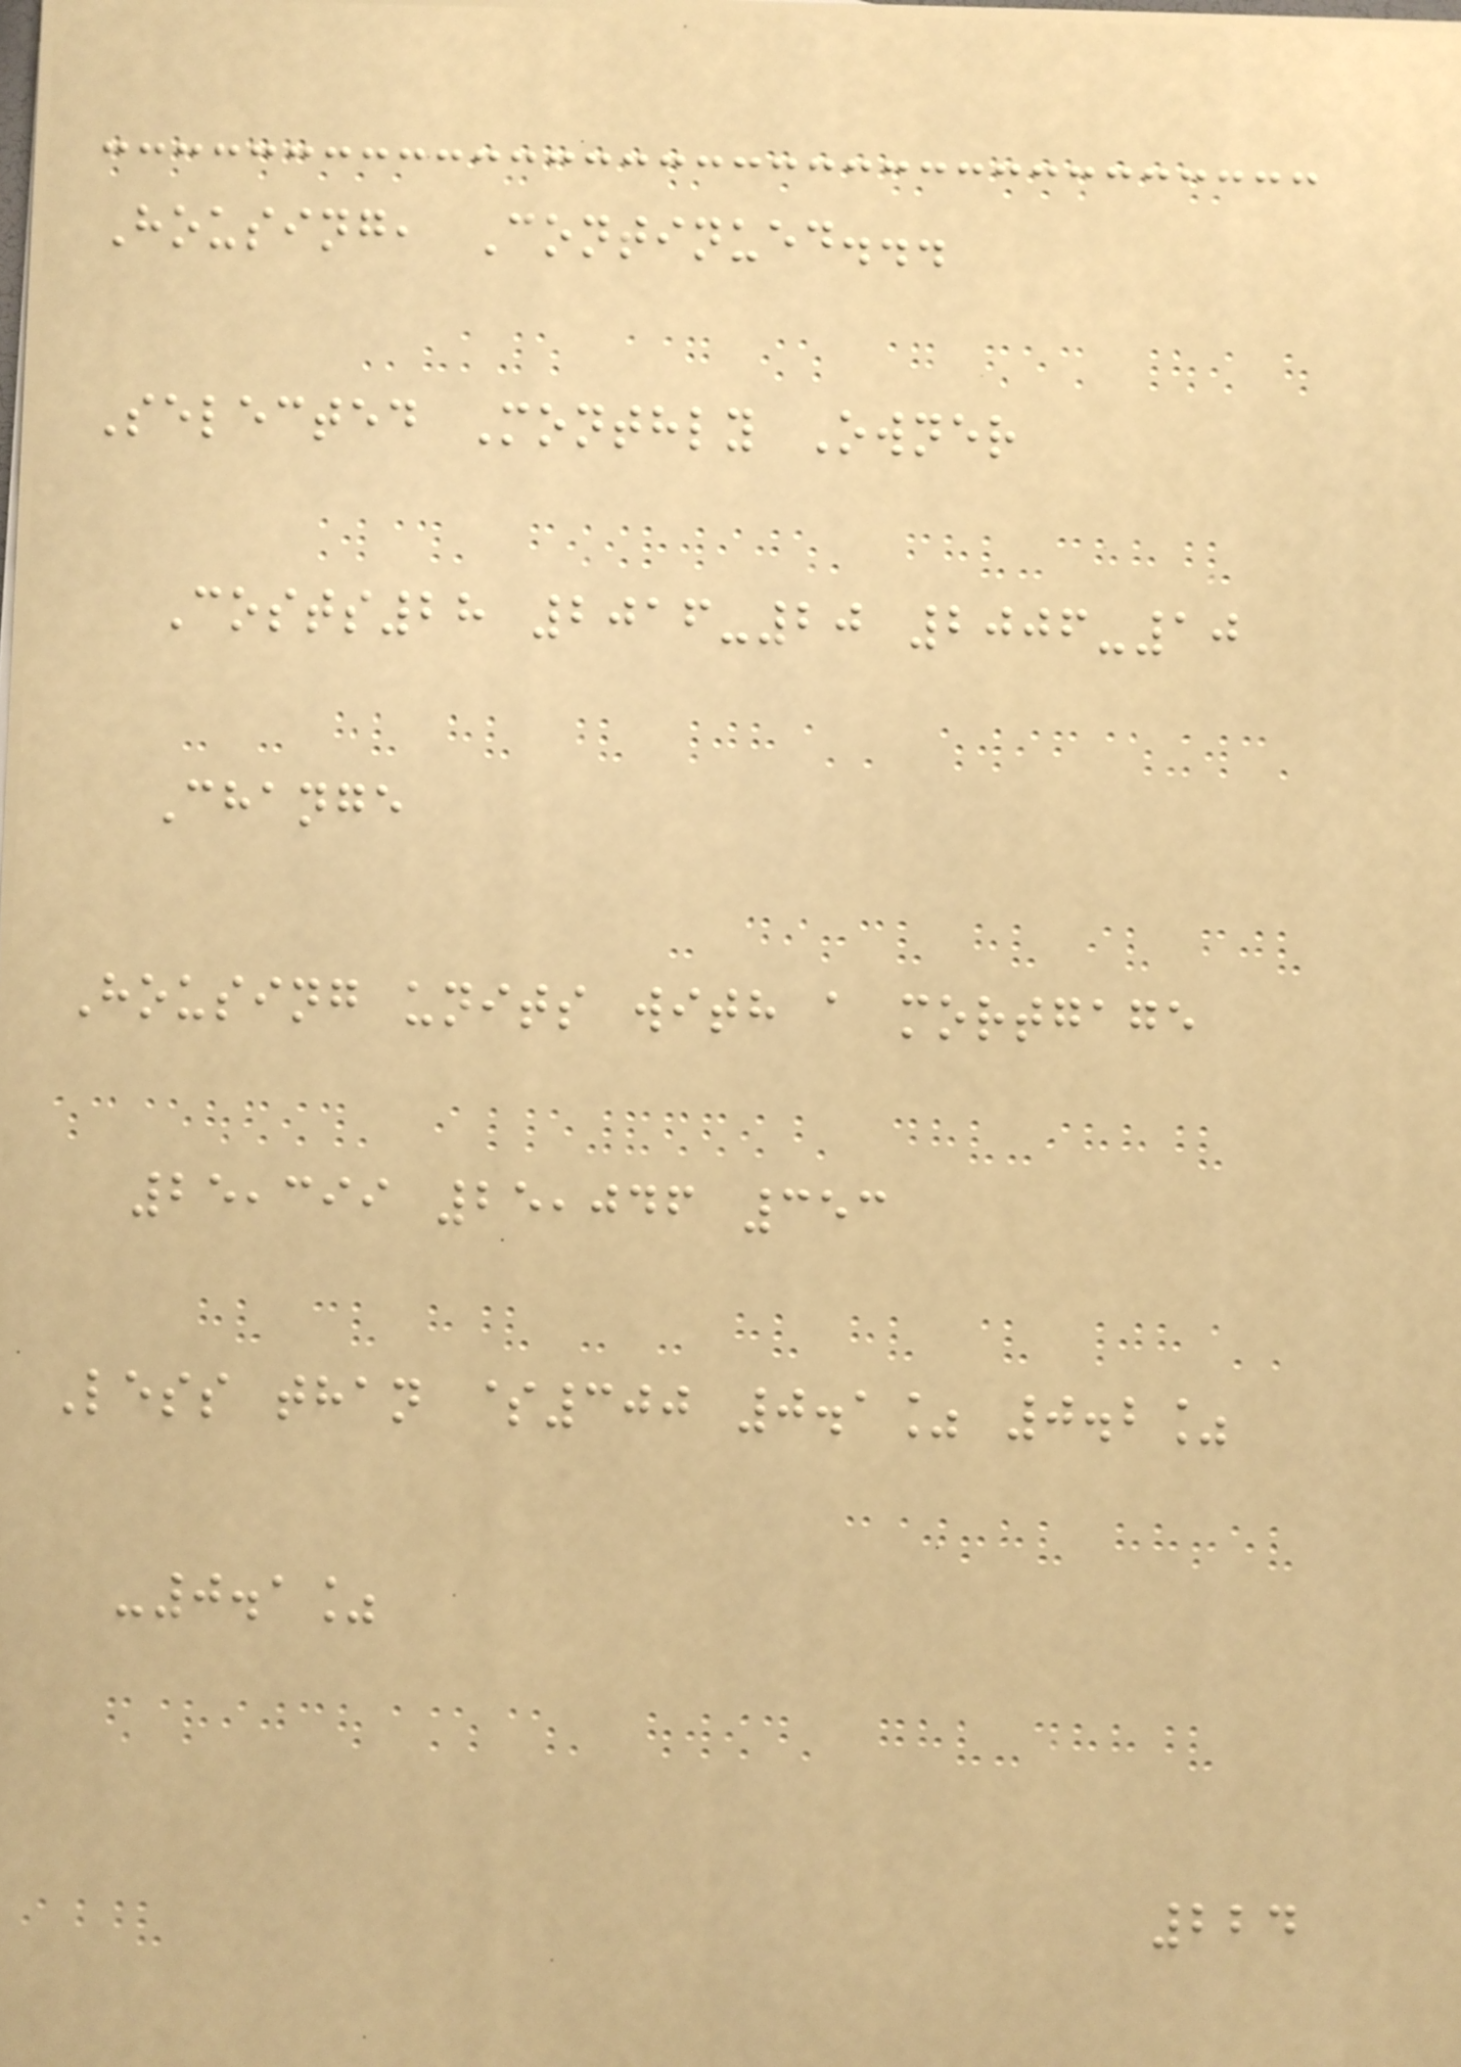Housing, Continued...
Selected Monthly Owner
Costs28 2016-20 2006-10
Change
Housing units with a mortgage
25,399 25,046 353
Less than $300 0.1% 0.2%
-0.1%
224
